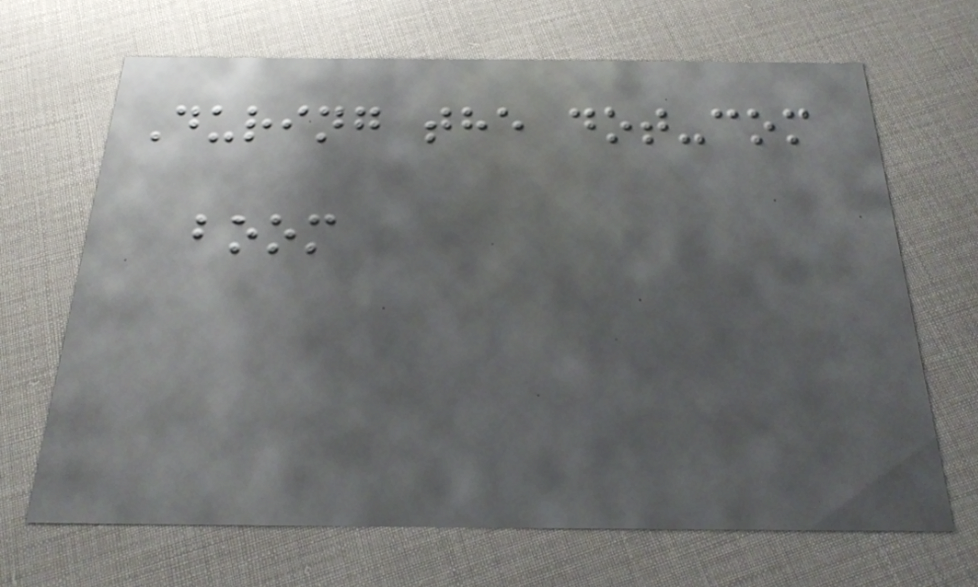During the dot-com
boom
